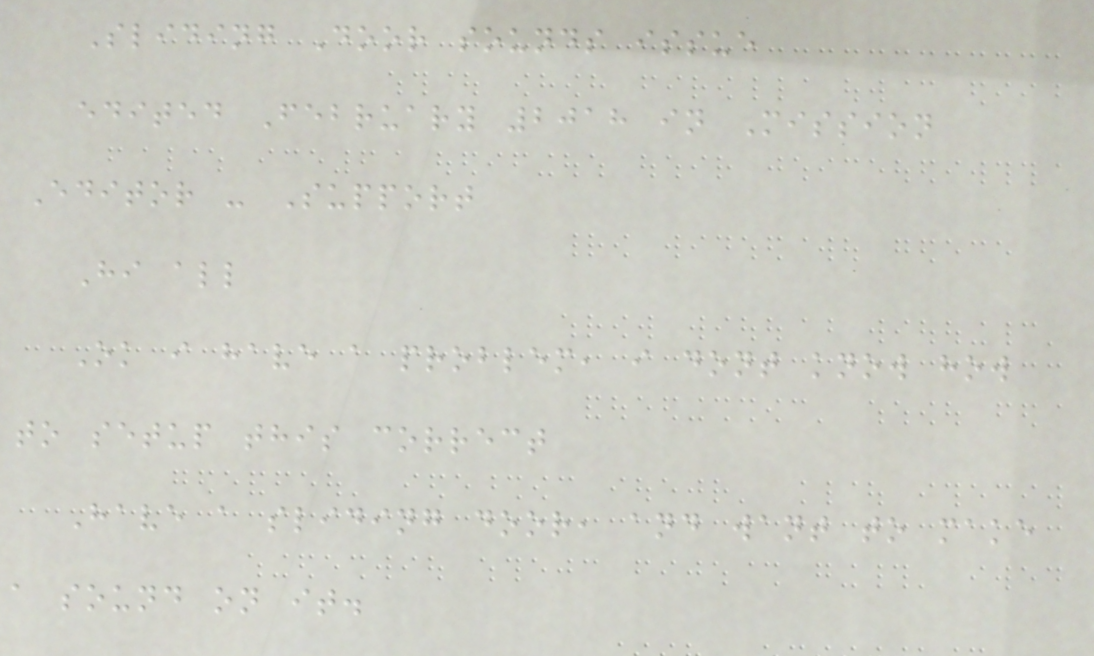Sliding Door sounds issue
edited February 2018 in Mission
Editor - Support
Hi all
Ok i have a problem, i dont know how
to setup this correct
Have a sliding door, and want to make
a sound on it.
